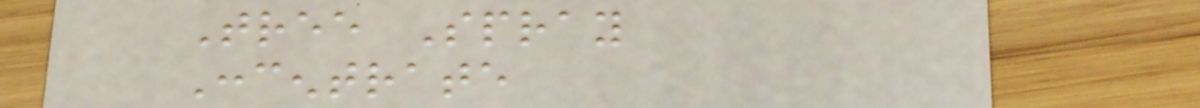Tree Spray
Concentrate
